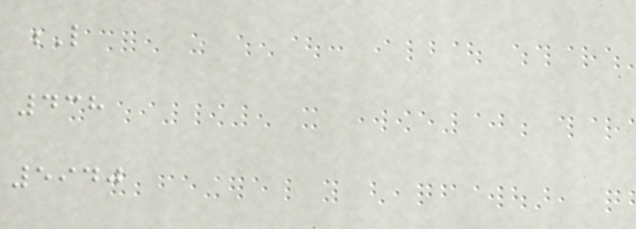L
438
5940
